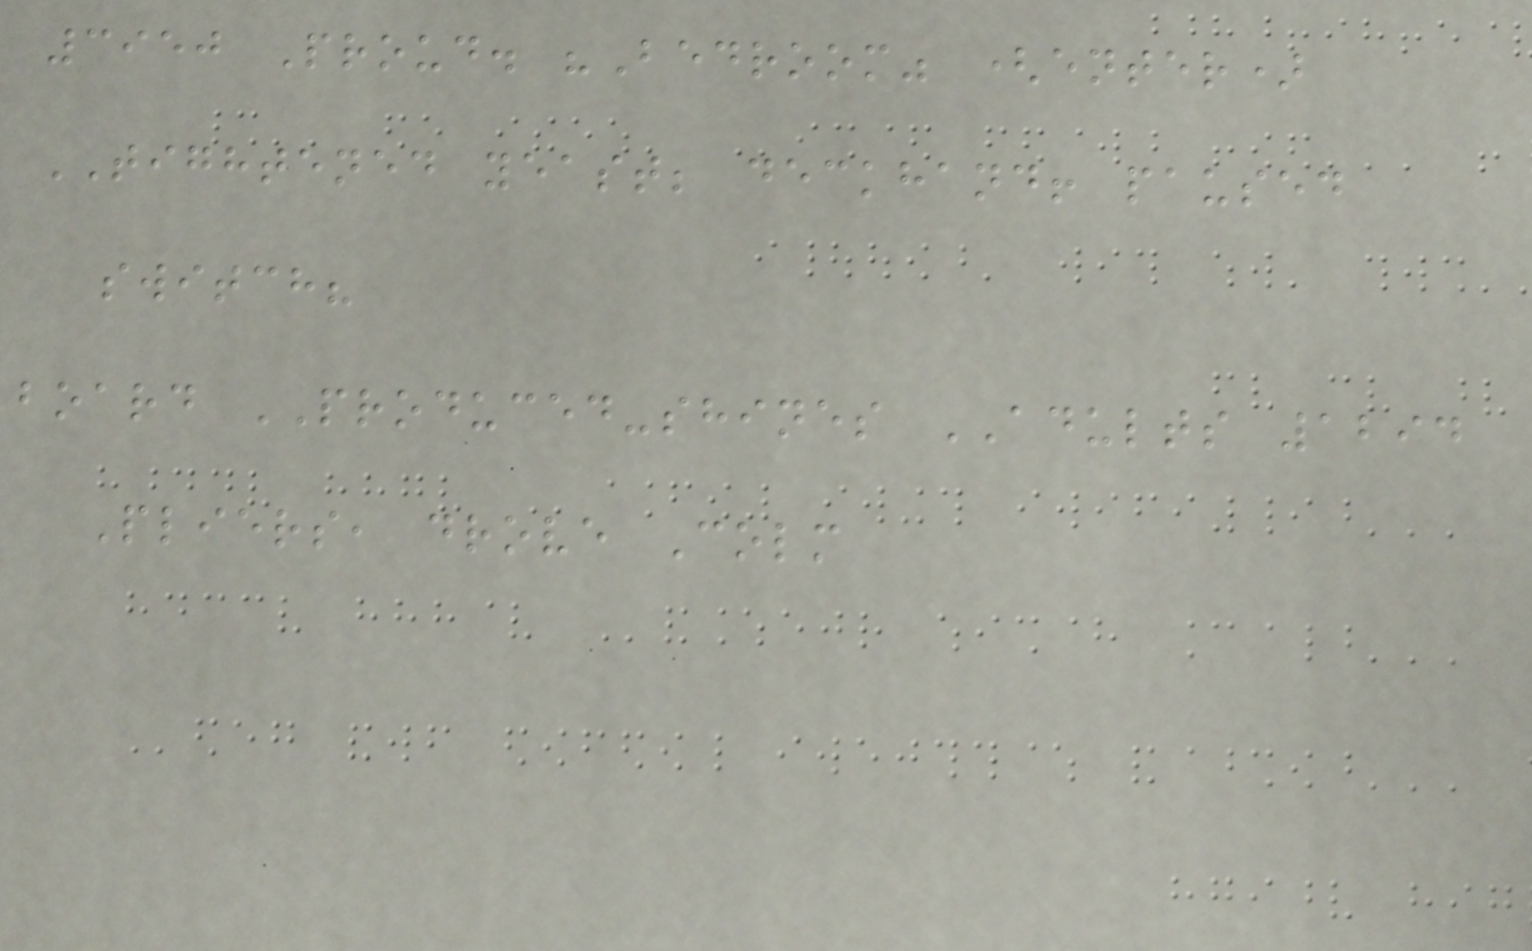3950 Proud. "Bedroom" (enter)
TIGHTENED yeast; deckhand! paused
switch?
board PRODUCED-shines ADULTS 1294
Pliers, drove Colm
